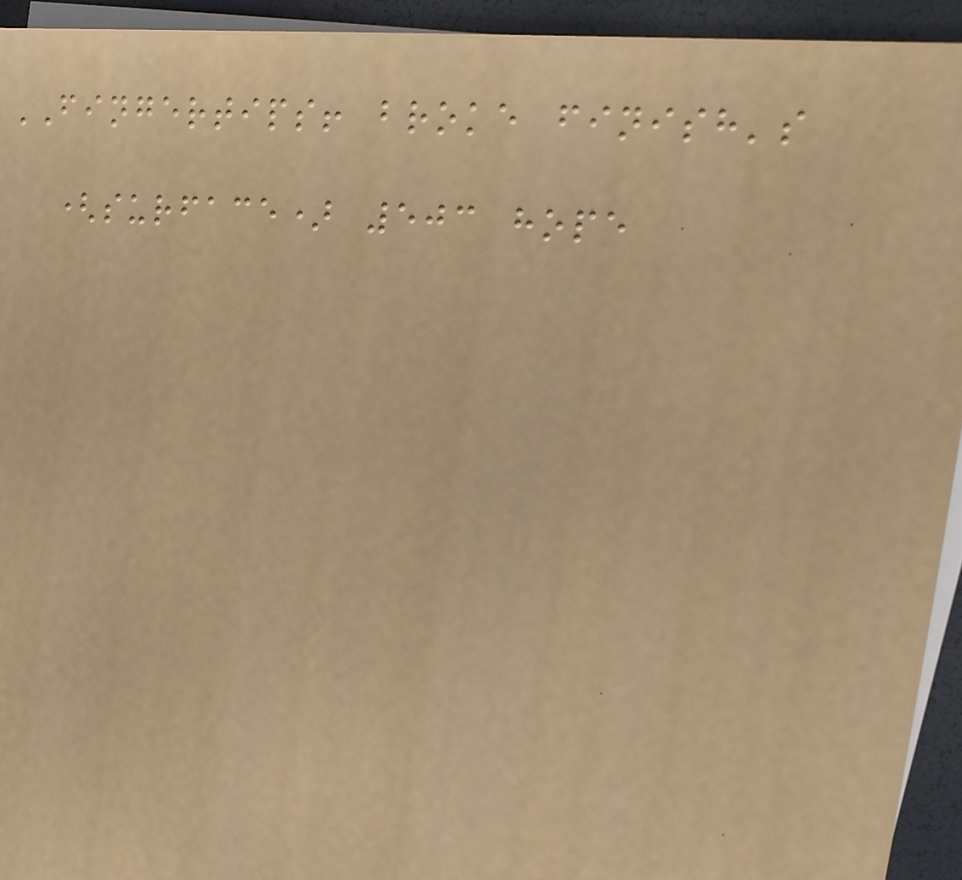FINGERTIPS! broke finish's
(surface) 503 hope
